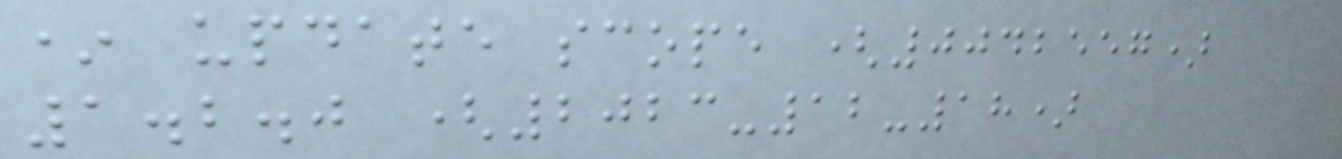* update scope (0042557)
1.2.0 (2023-12-18)
